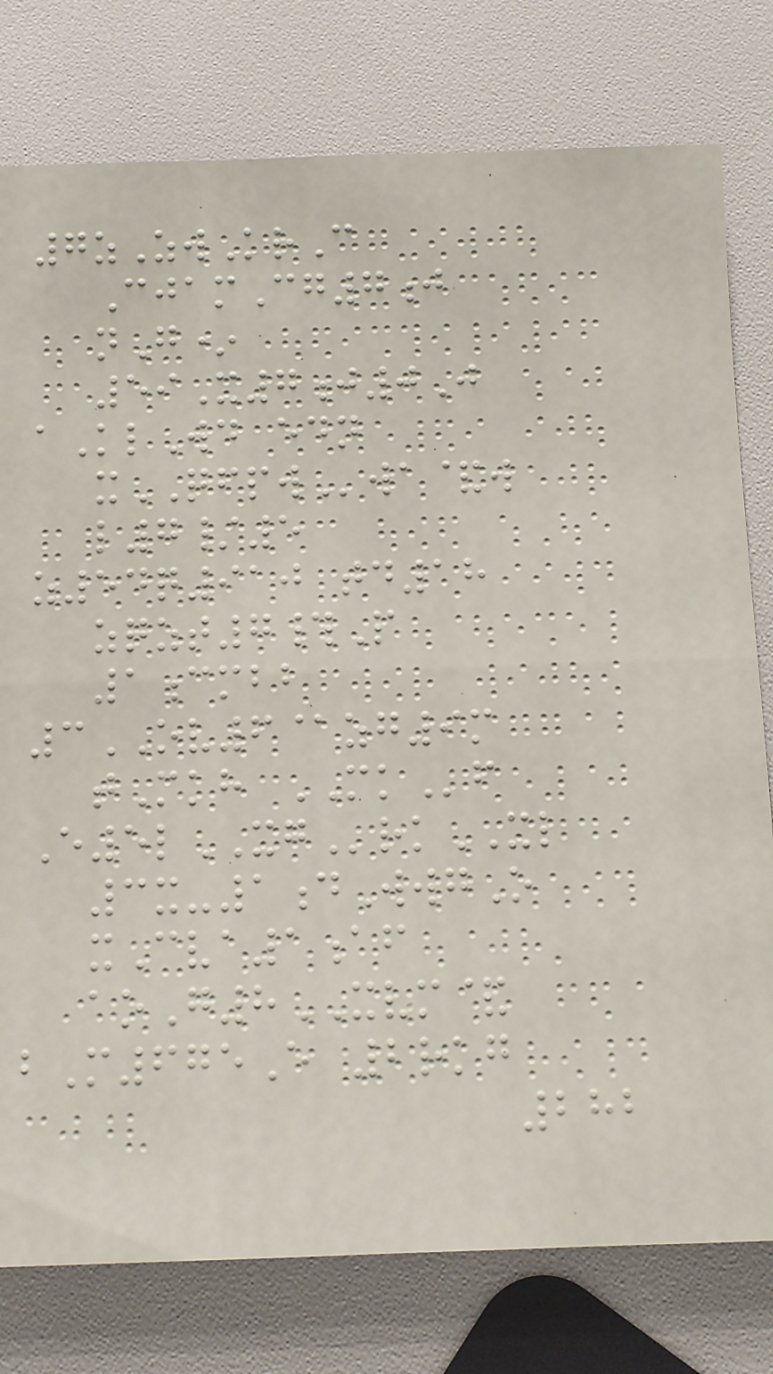7zZwKrC
CjamCg7j
nG*
59X7j0J
aKlWd edn
xQFPWwa&w
l7/5
z54q910 td18
zqzt7#P
1cmbb
3OV6@zg9m
tMkh MKf
E5lXGrkXL
3x-1dWwgO
xCva1af
aoG8XVM&
bM675E 2rkg
282
